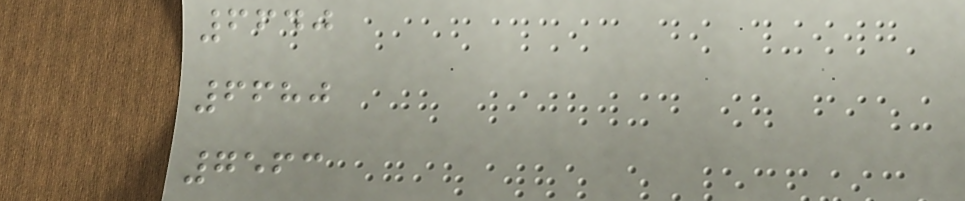6640
6680
7563
